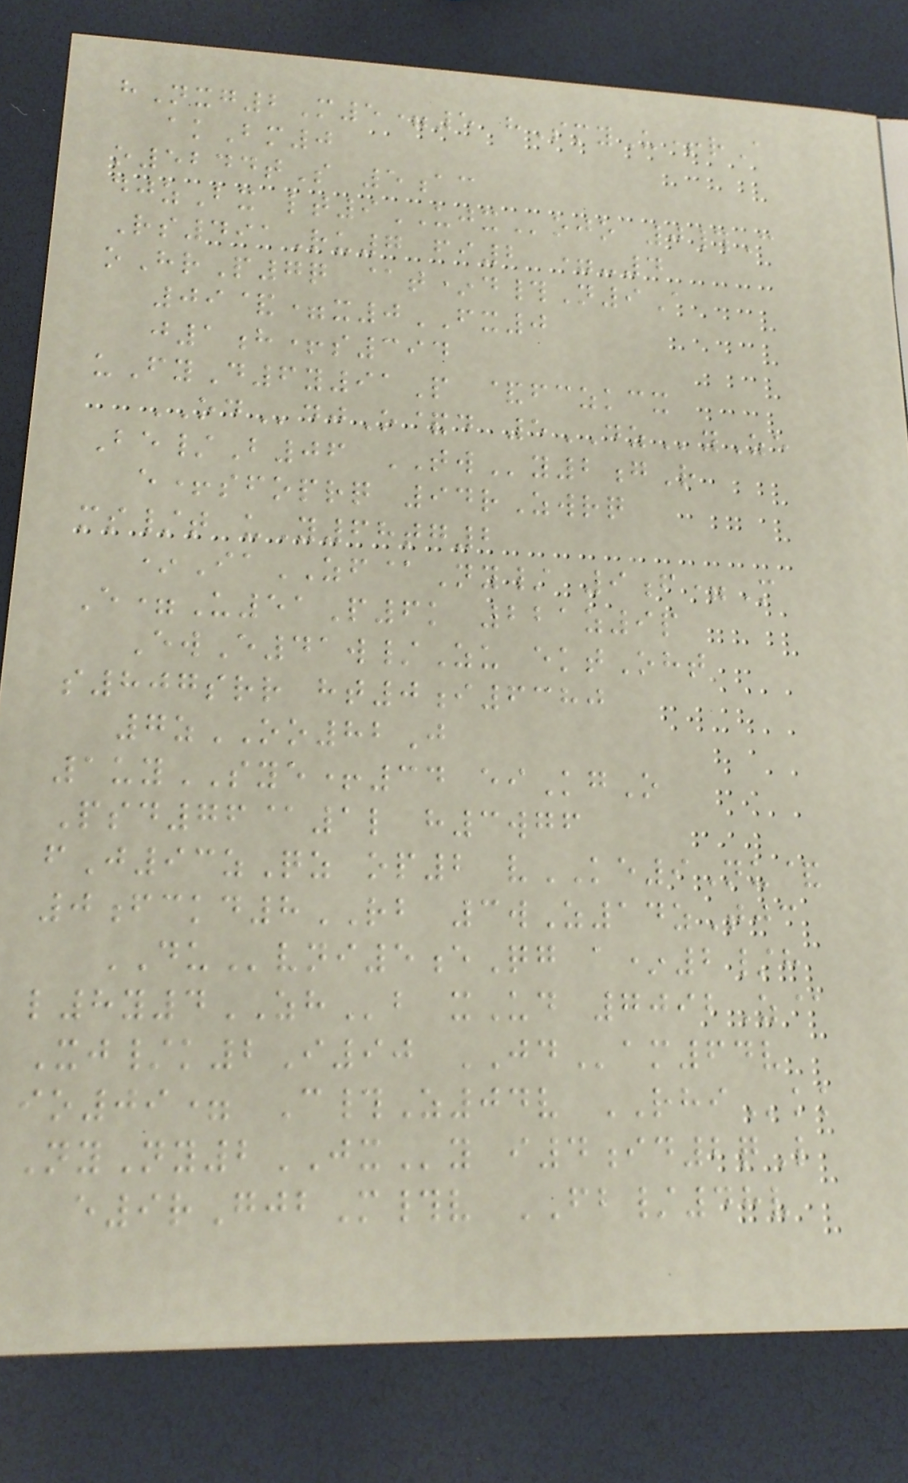hNxg2M5=5 hSmyU+rA
akBm0
o5244tS 5ac
djzBx lt9UJXojo 0#C
Rs491Ru7 fi2 =-4
oHrP7q @t*d#N9A
09&=x0FX0
j1h+s394
uFyD6y91P &fczkcx
ODdjO&d 5DZyZe
Be/B06 TWy2gR
e+sfoprq 94rZwrq
ms/t uY68tg2
*IaZF@Ny/ 9f=M
E=U51P6k 221z9p
EwE41w/Zu ektOht
s807srr ht0i6380
7zOO82J
1uySYE+34 eiKgO
Psd76@1l h3wgf
fJ93zQz op2 vKE9Nu&
0fckd8RB 3wZ14zTjc
DUvni5eQg a*2/h
l8y4ZHb xUd 7092Z@
Xj/k2I90 JDam64v
io09= C#Z04v RHIkk
NyNy2JXy i4id2qL
e9rGjbM#v FB/48v
